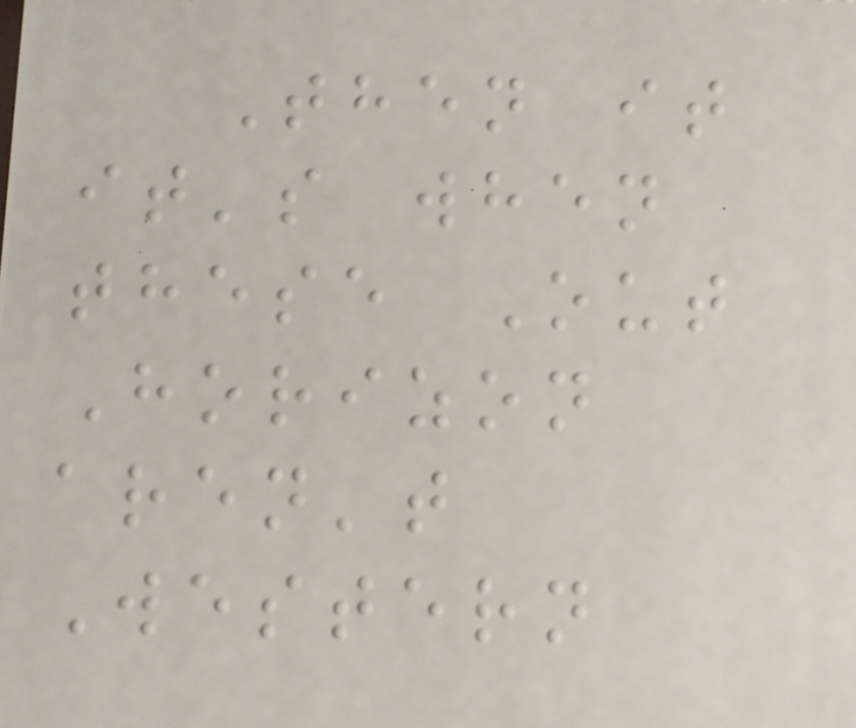Then it
it's when
these Out
Horizon
aren't
Western
